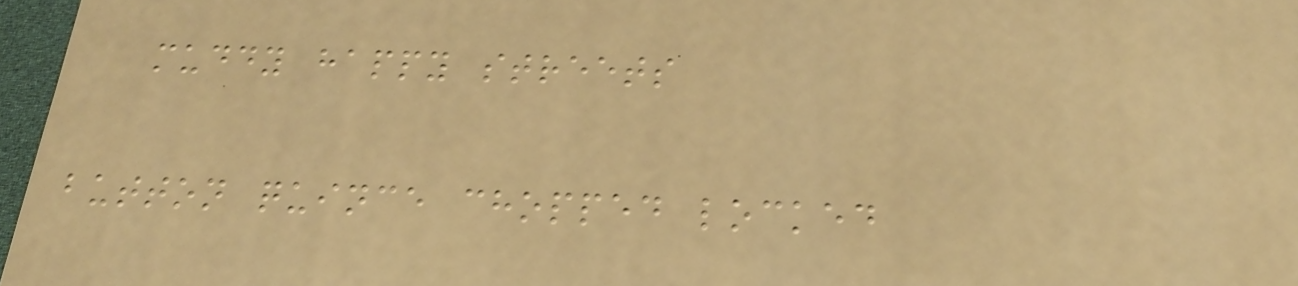muddy happy streets
button quince chopped locked
